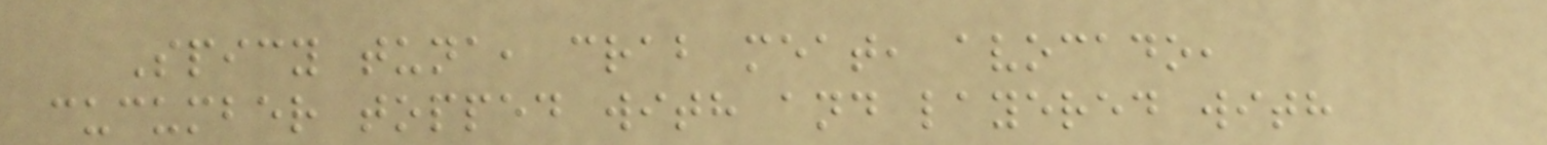Spicy tuna, crab meat, avocado,
cucumber topped with and layered with
